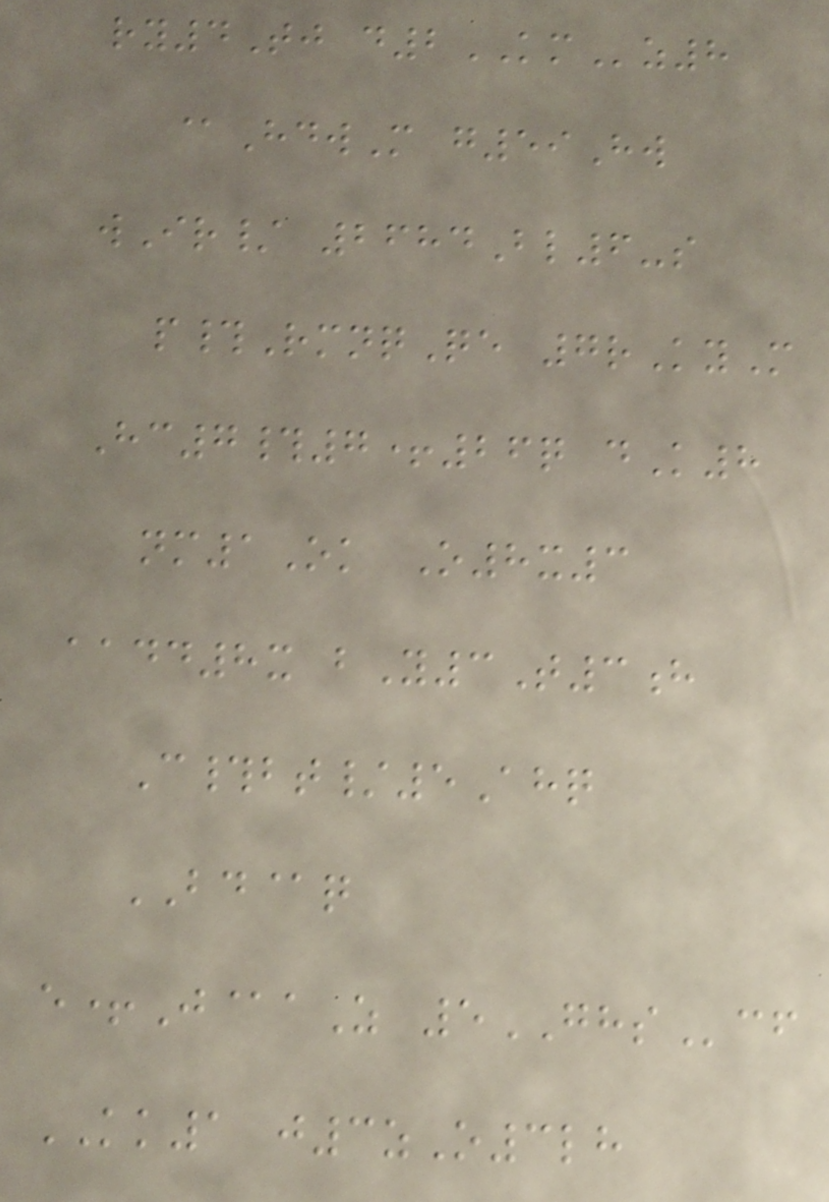ry4Tj d2KMz8
@HdwM g59Hw
wIr/ 2684Bl6-s
p#RmnqQe 7rKyM
Hc7#7+26q dK8
nm1Ok O8x3
aadd8x bY3T3h
C#bt/5Ahq
BD@q
e+J@aZ 5GHScf
KK1 j3zO3lh
